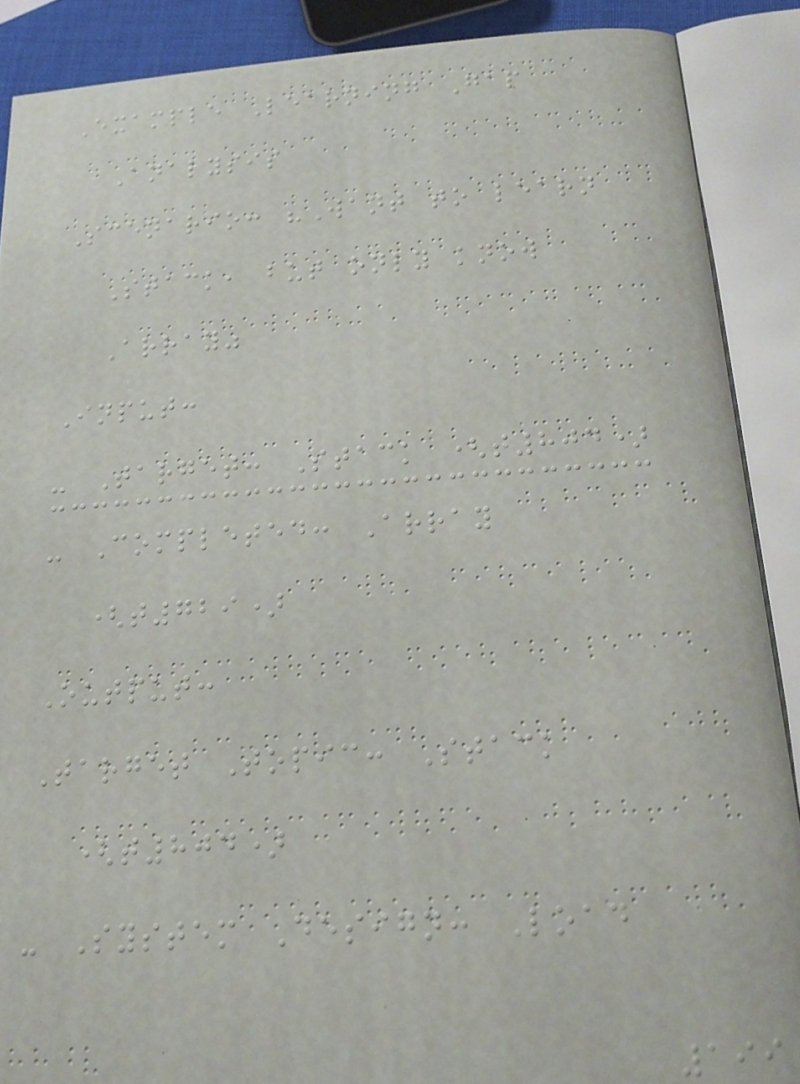Example Learning Gap
Analysis
Scenario: "Want to learn
Stack, but only know
Array"
Input:
- Target: Stack (t804)
- Completed: Array
(t729)
Output:
Target Topic: Stack
(t804)
- System Design: Load
199
